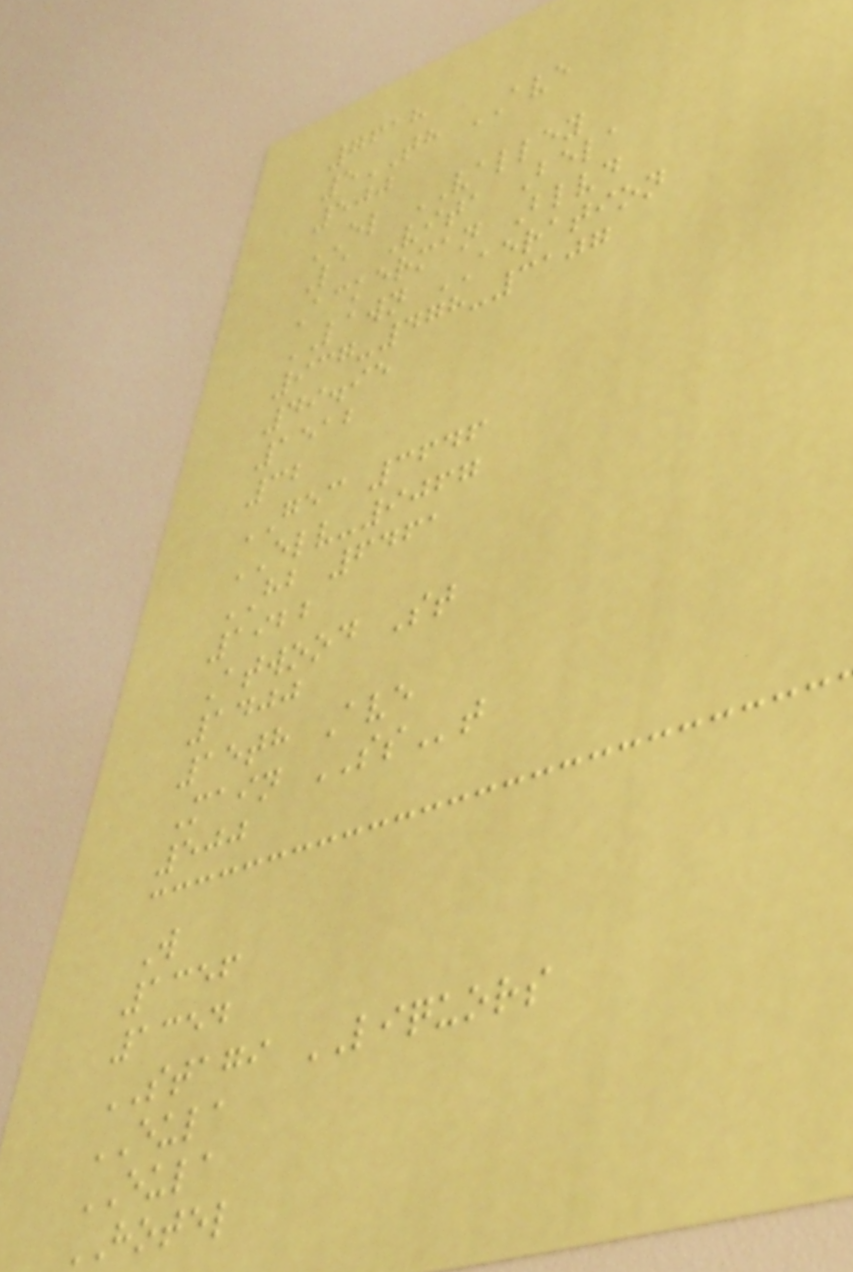7618
5TH AVE
500
EL VALLEY
La Vita Bela
Ackerman Blvd
LAWN AERATION
937-478-3107
49.95
1512
32
GEC 3646
ELV-9067
HB 6461
1922
Atwood St
1400
15th Ave
Main SSt
500
W
1356
1354
STAGI LIQUORS
EULA
EULA
HOTEL
